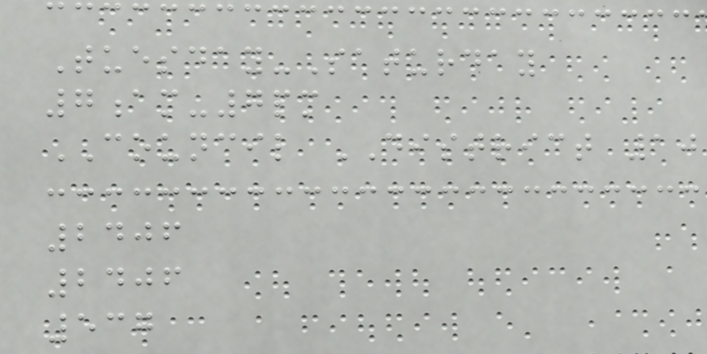Tuesday-Saturday
7am-7pm
COUNCIL DISTRICT 10
2406
2406
537
